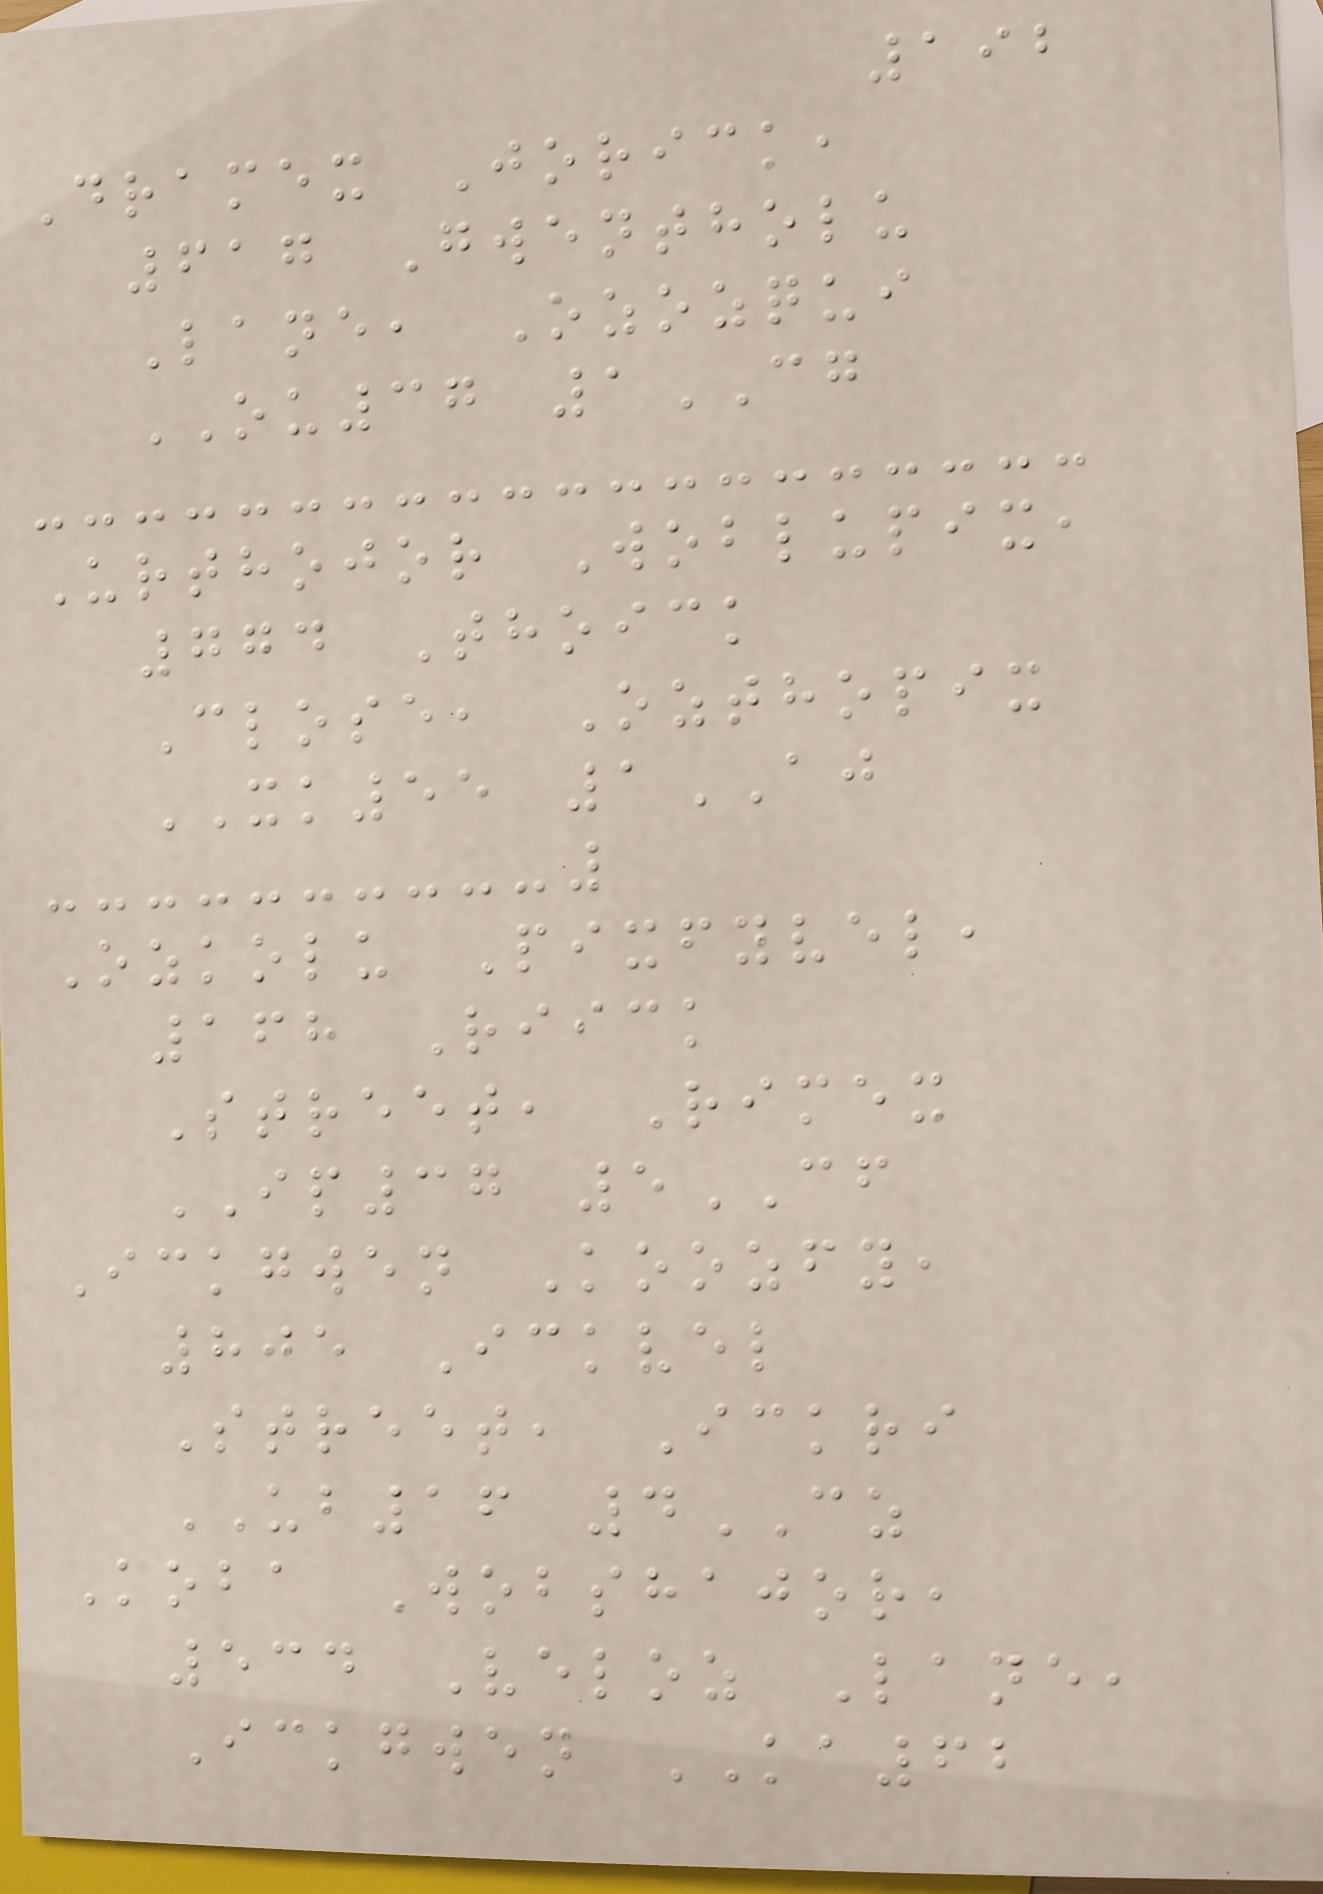192
Dramex Jorick,
617 Gwentholu
Lane, Ozozqui
OU37 1CG
Urthojor Woblupix,
774 Thoick
Close, Ozthopix
XK55 1AJ
Ozkolu Pixfyvel,
168 Riick
Street, Rimex
IP37 5CF
Ickgwen Koozfy,
805 Ickvel
Street, Ickri
UB16 4CZ
Koba Wobshajor,
534 Veloz Lane,
Ickgwen KA62
